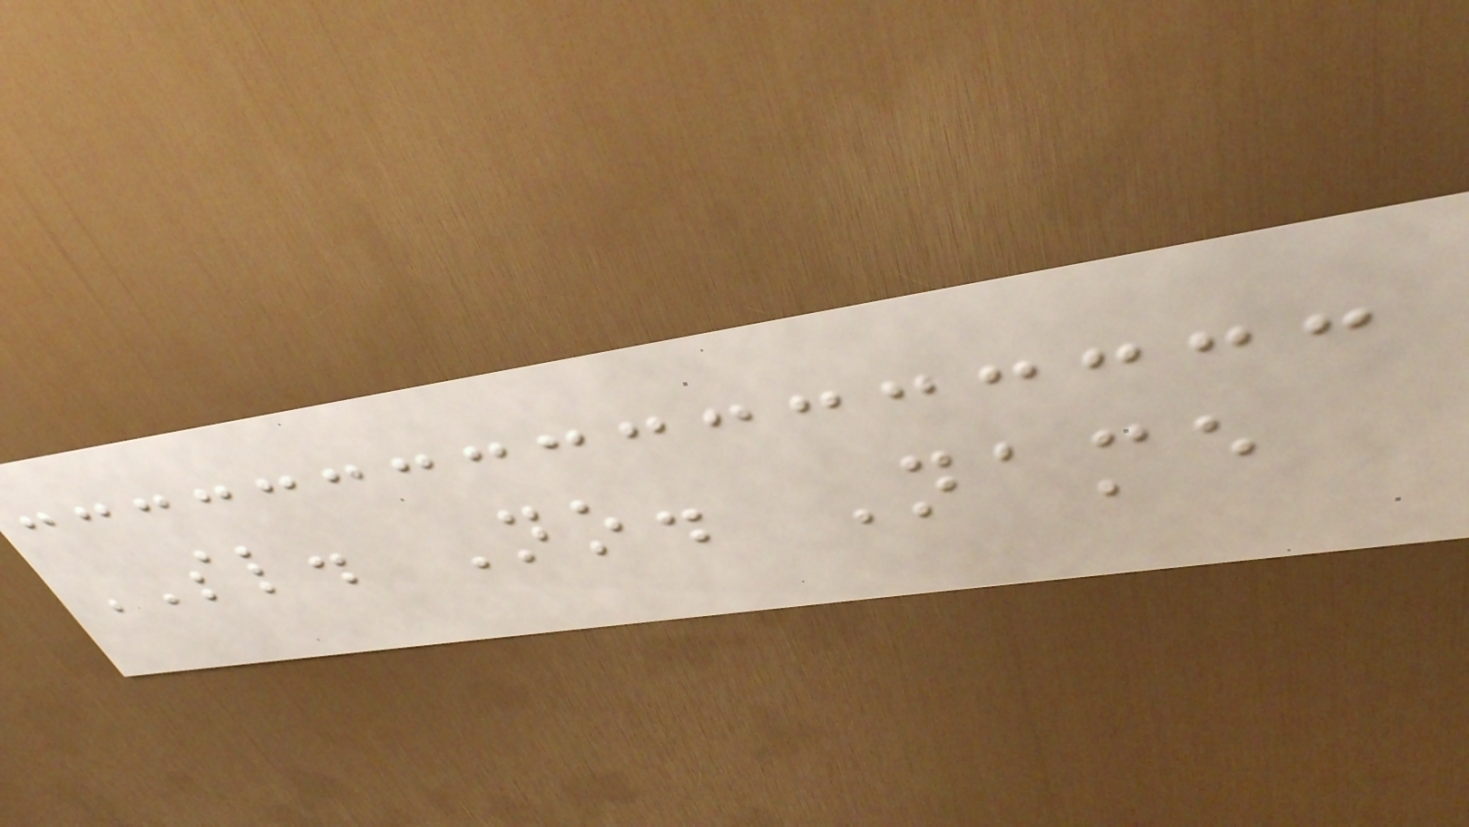SL. No. Name
